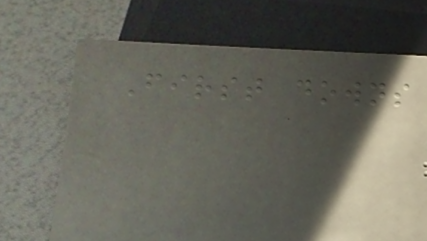First downs
